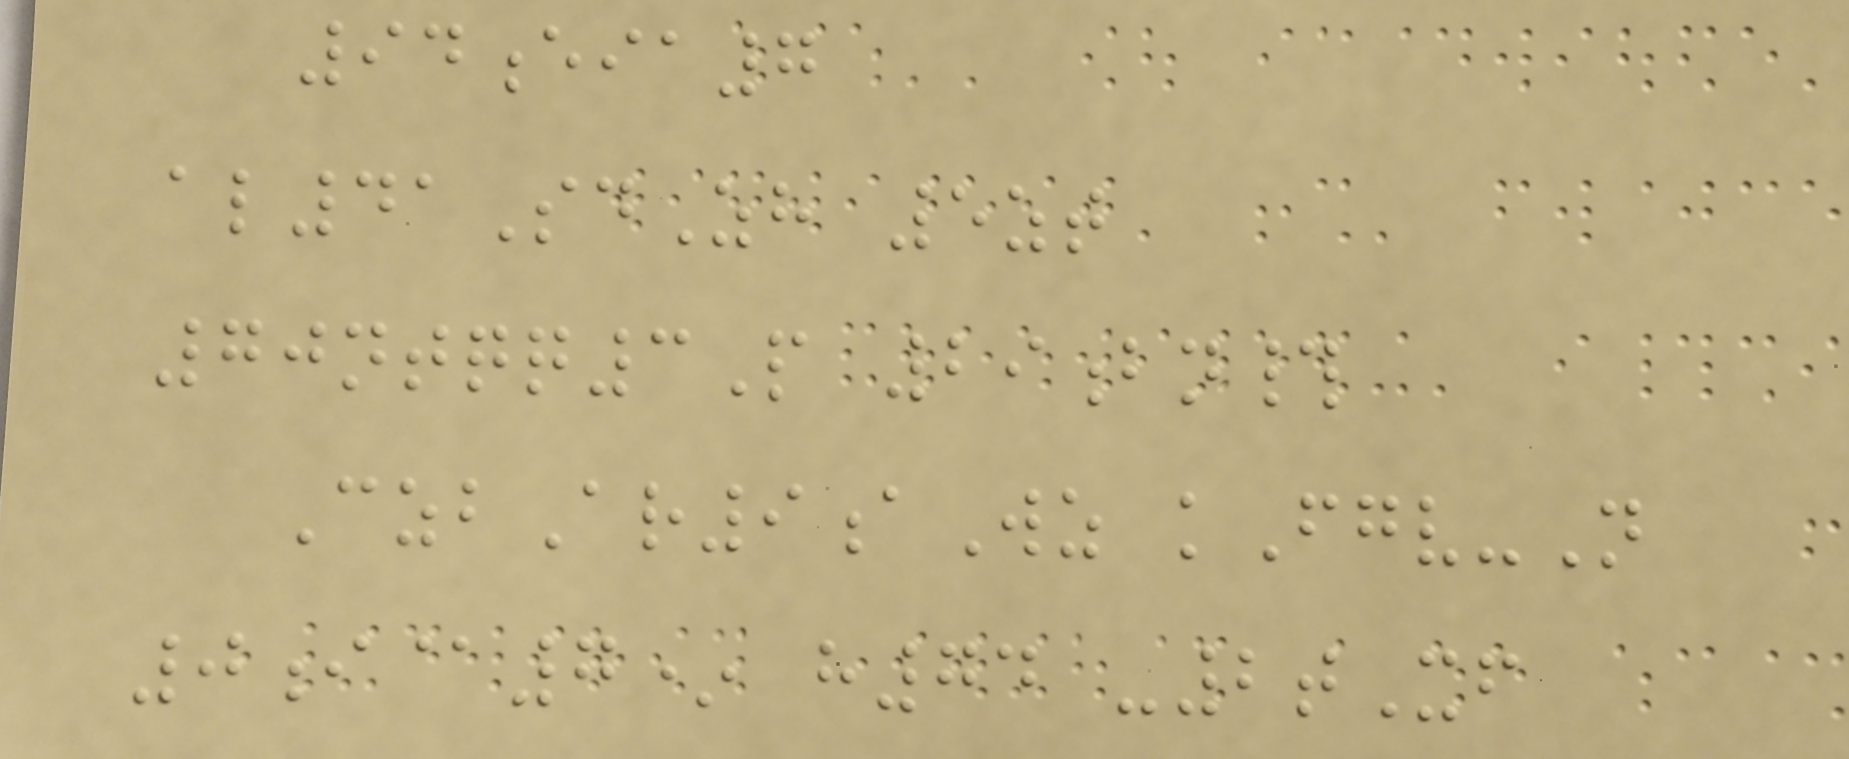94eia7
al41SdZh 5zt
70ntqq3P 29bn#
CzbAr9aWz kFgv-N
0i@7* h74 -2tXf
